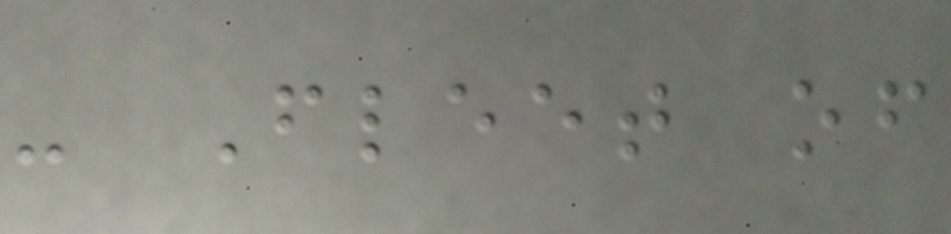- Fleet of
